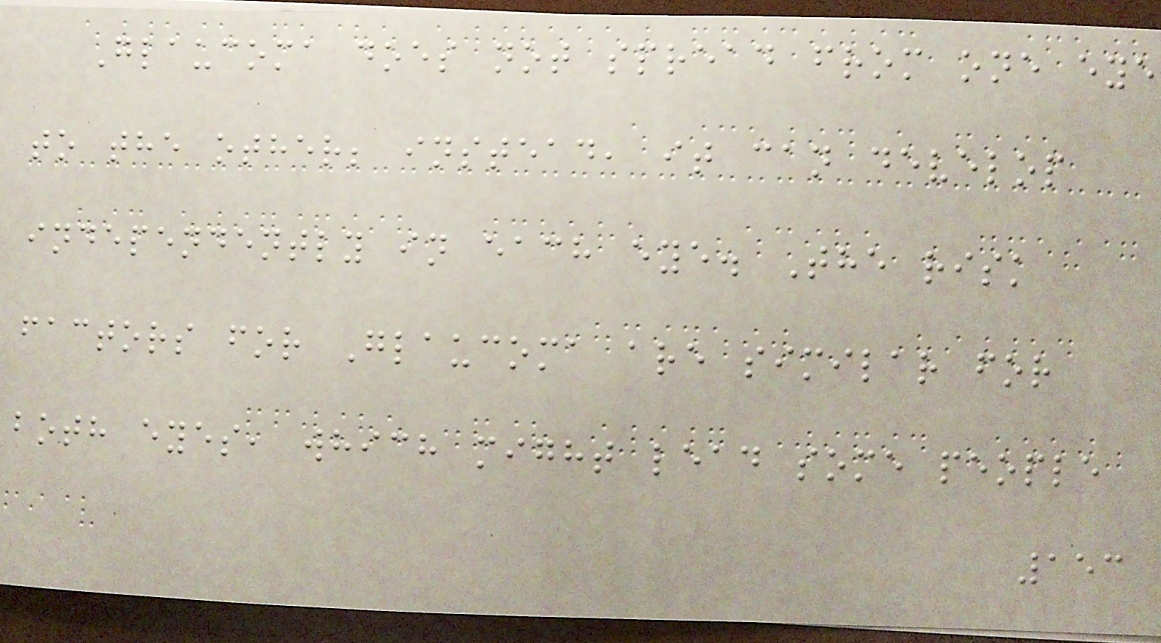Glaucoma does not spread from one eye
to the other; instead, it can develop
independently in each eye. The risk
factors for Glaucoma are similar for
both eyes, which might lead some people
153
